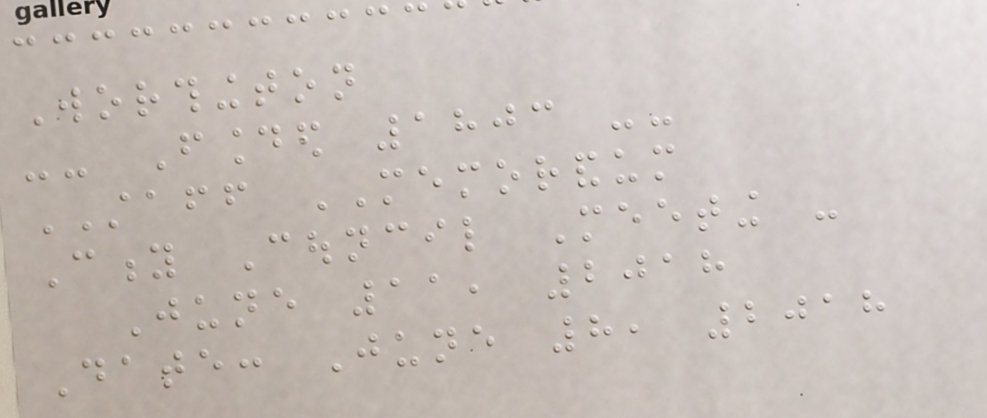Worthington
-- Founded 1803 --
STAFF MEMORANDUM
City Council Meeting -
June 11, 2018
Date: June 8, 2018
